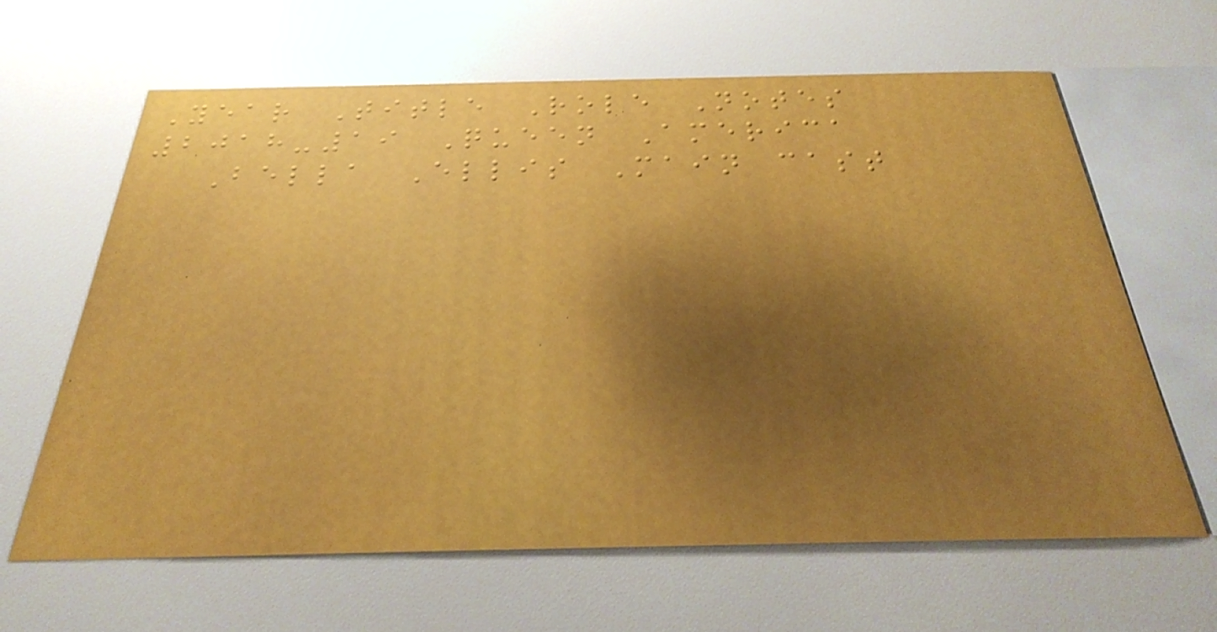Year Title Role Notes
2018-19 Queen America
Bella Ellis Main cast
